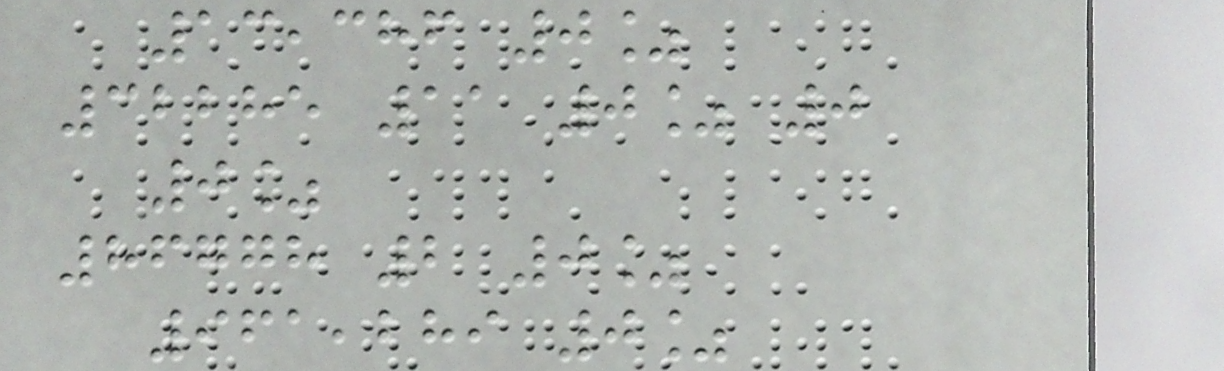13,386 0%
32285 11 0% 0
0%
86778 2 0%
961,289 0%
